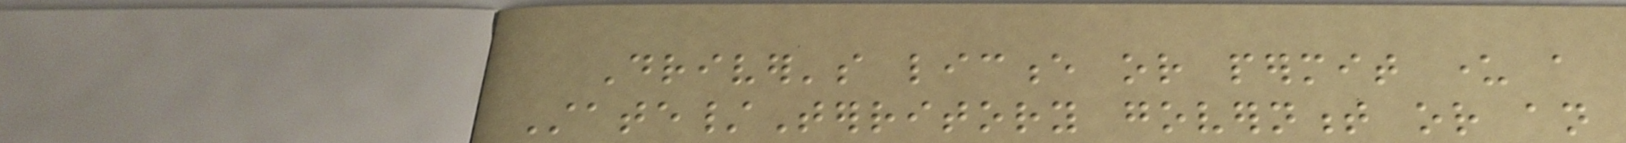Driver's licence or permit under a
State/Territory government or an
